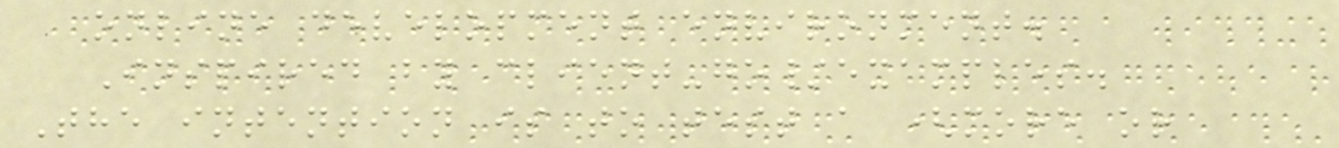online development environment.
Inspired by client-go/examples.
The intention is to test a (more or
